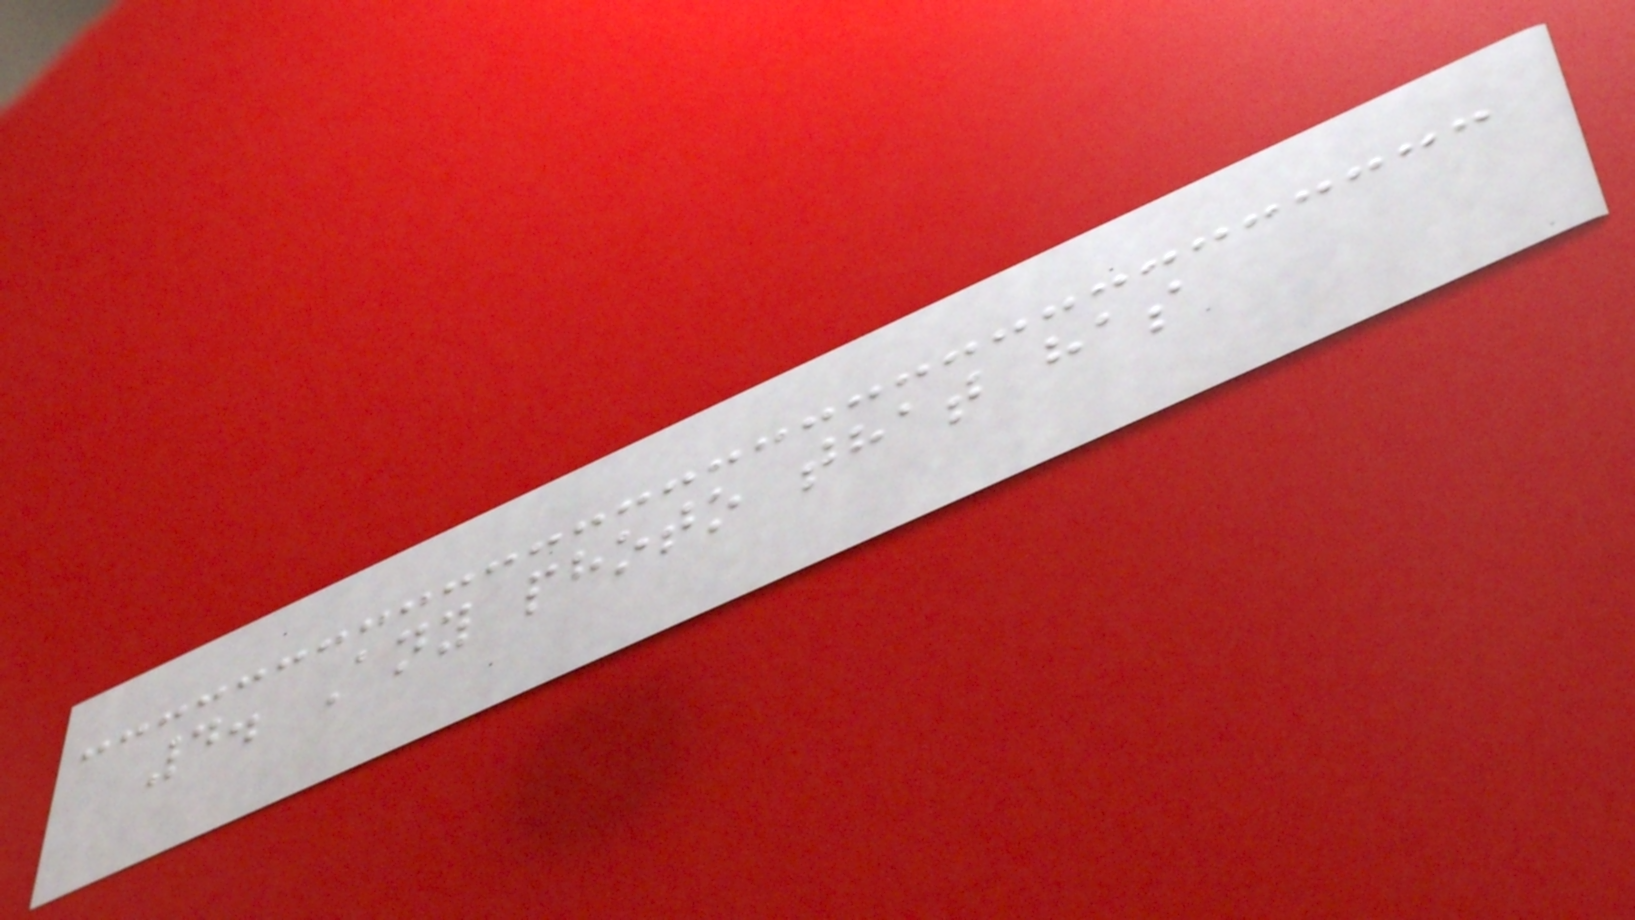4. Any photo that has
